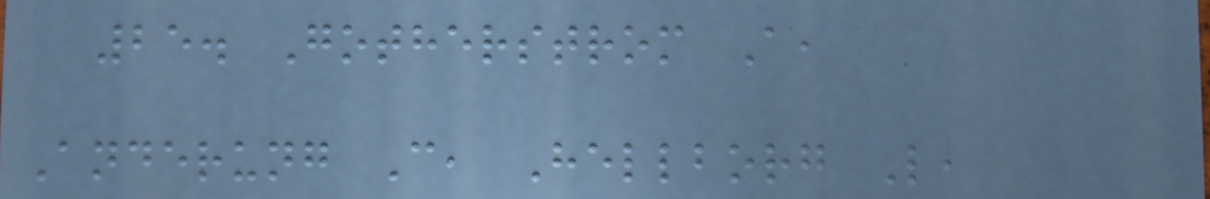25. Gotherstrom A,
Anderung C, Hellborg L,
